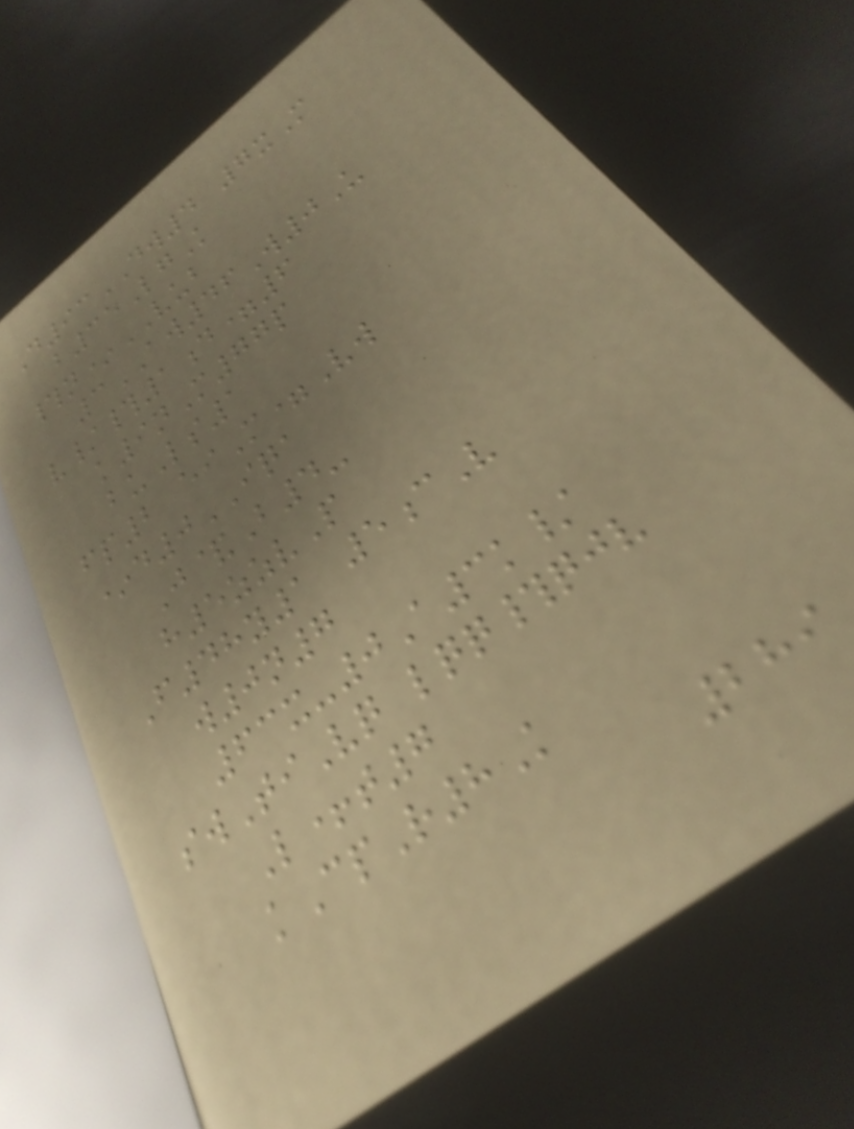D93DW4 7xM
b35LgK
#n*VUB
3AW46W0U
v/#1d=6
k9nM77p
buLs1
fp2 eiM=Vw
*d0IQA
J&B4-
h5zzvP
F48y1 5cV
w0n7
63x-0A3k/
swTiVq lqq#qjv
L+t7
kCpR8K
289
